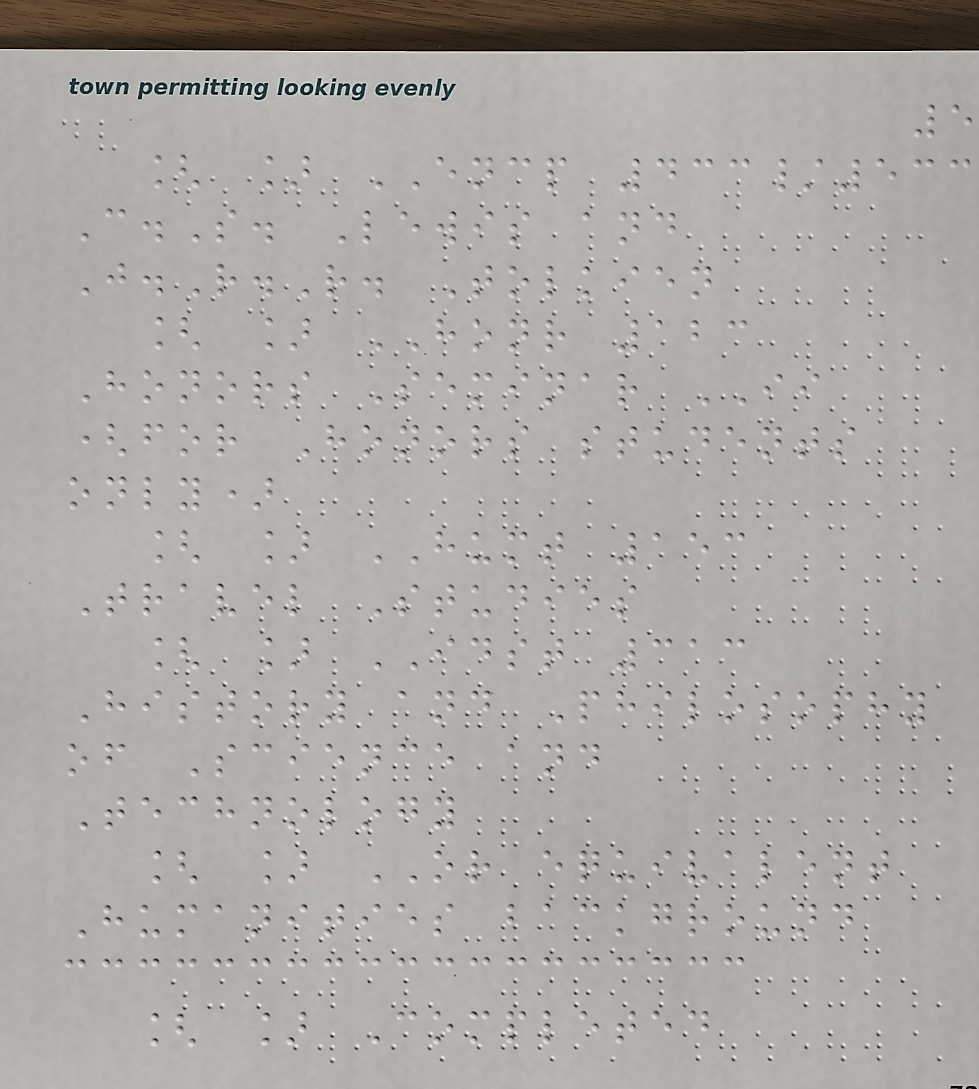5
[ ] ENCP 433/533
C.S. Lewis and
J.R.R. Tolkien
[ ] HONR 123
Honors Seminar II
(for Honors students
only)
[ ] HUMT 153
Travel Studies
[ ] IDST 313
History and Philosophy
of Science and
Technology
[ ] OR equivalent
Humanities background
[ ] Completed
